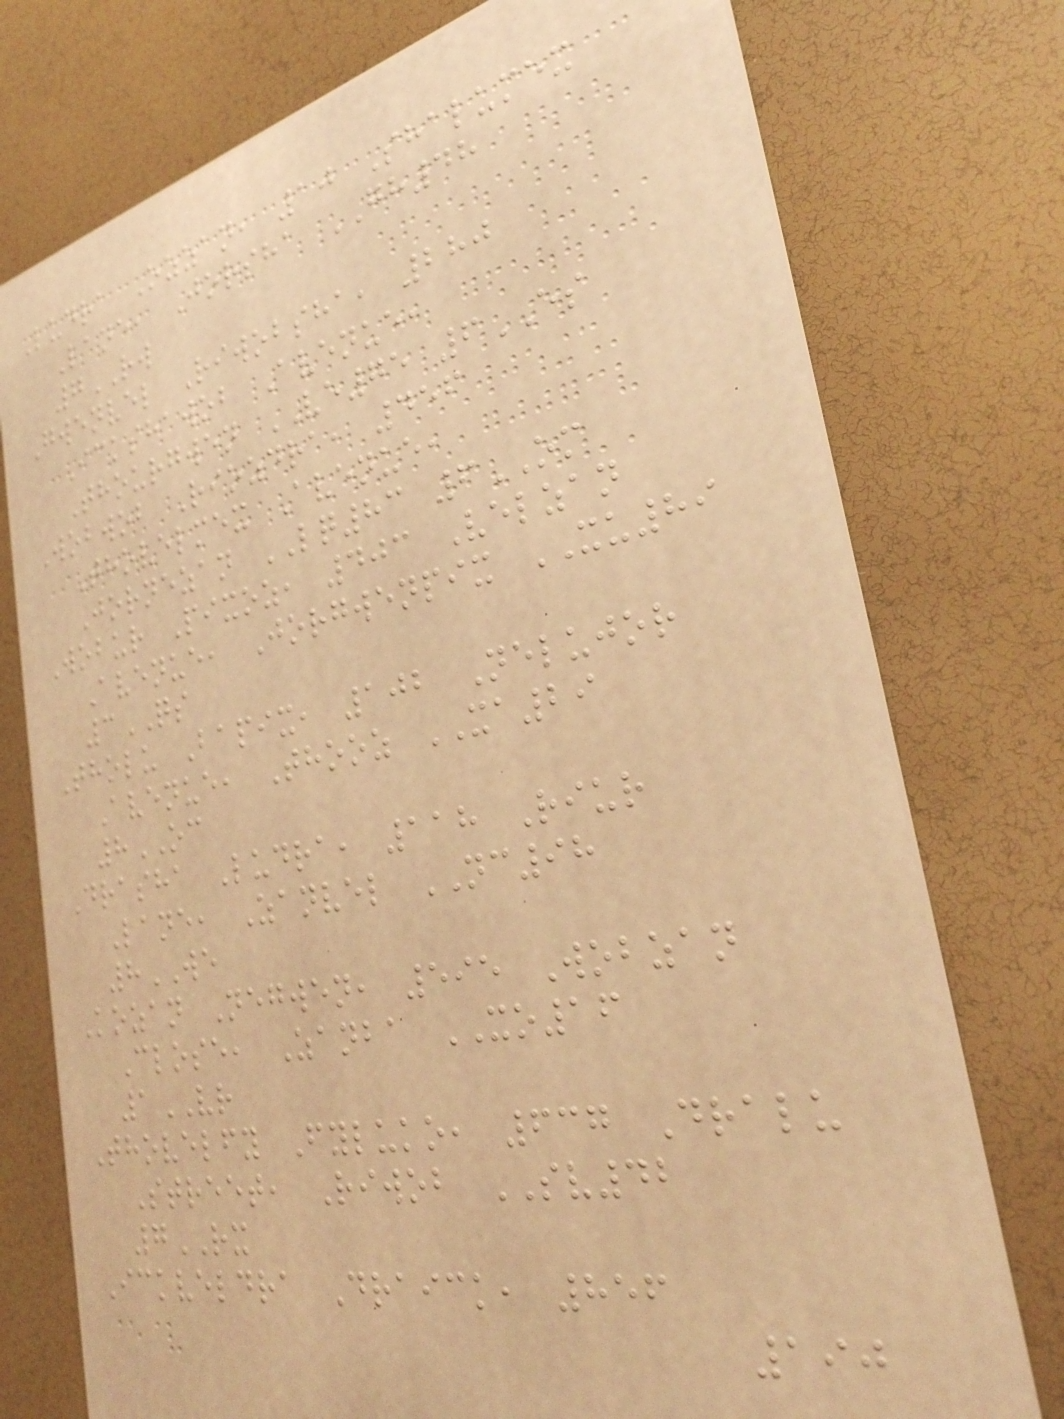Ludra Ozzan, 10 Shalumex
Lane, Jorsha GH48
7RW
Gwenvel Riwobsha, 280
Ickshawob Avenue,
Thourgwen VE75 6ES
Wobwob Riozdra, 456
Thovelmex Avenue,
Jornezan LQ83 6OM
Wobur Pixoz, 403 Velzan
Avenue, Jorgwenpix XU89
3QS
Tholu Bapix, 102 Nelujor
Avenue, Thooz XA29
8OC
Drasha Ludra, 118 Riur
Lane, Zanvel NC98
8WE
Kozan Negwen, 595 Wobzan
Close, Zanba XO16
1VR
Thovelfy Fyluko, 637 Dralu
Street, Riwob SV42
7RX
Ickveldra Draick, 856
190
